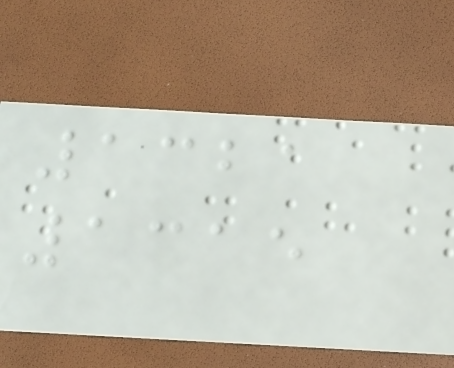1321
1315
